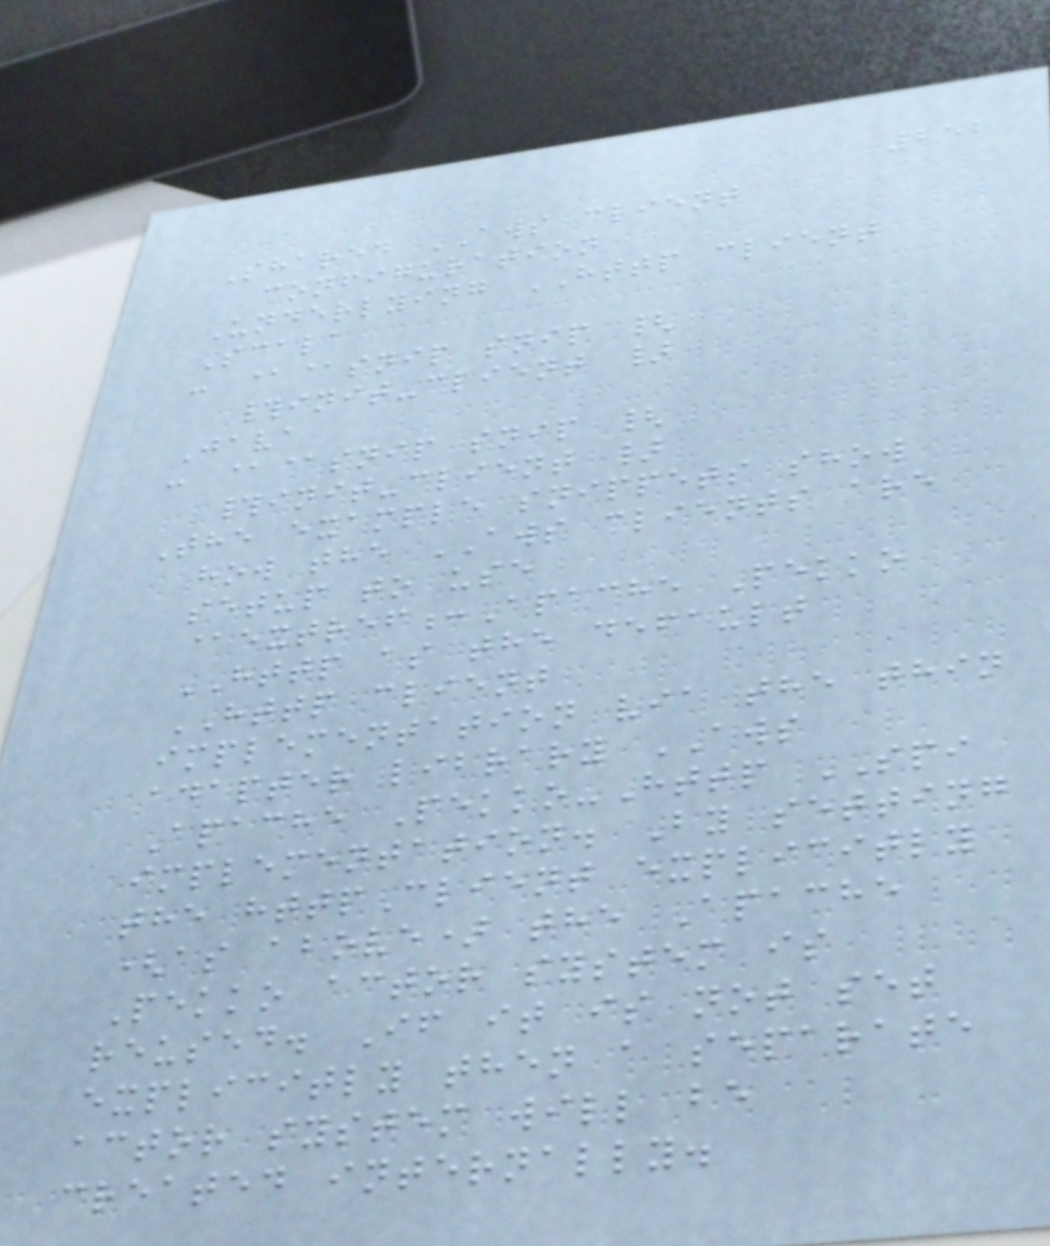252
Shared AWS client
configuration
Underlying HTTP client
Scala
: @@snip snip {
#init-client }
Java
: @@snip snip {
#init-client }
The example snippets show
how the AWS clients are
setup to use
@extref:Apache Pekko
HTTP as the default
HTTP client
implementation via the thin
adapter library AWS
Apache Pekko-Http SPI
implementation. By setting
the httpClient explicitly
(as above) the Apache
Pekko actor system is
reused. If it is not set
explicitly then a separate
actor system will be
created internally.
